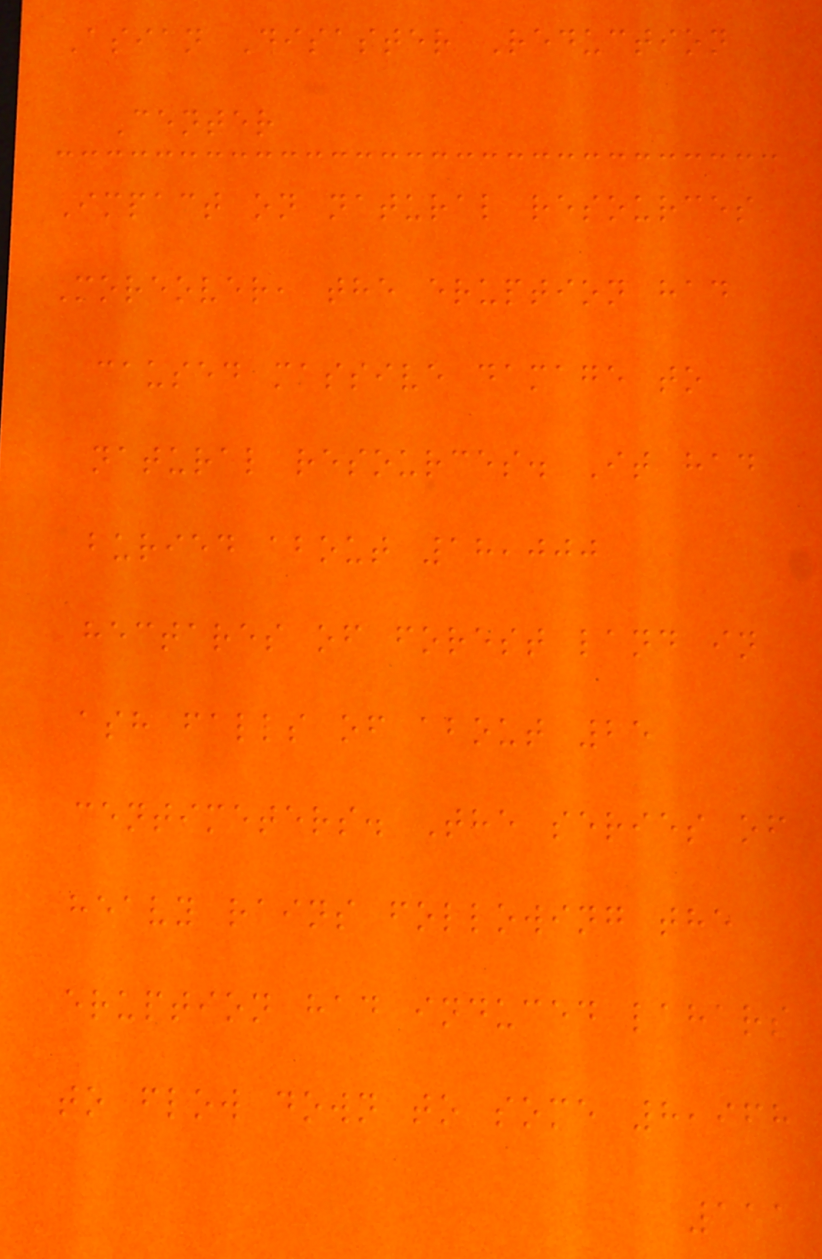Asian Disaster Reduction
Center
Impact on natural resources
Moreover, the eruption had
caused massive damage to
natural resources. It had
buried about 18,000
hectares of forest land in
ash falls of about 25
centimeters. The series of
heavy rains following the
eruption had induced lahars
to flow down to some 8,968
111
